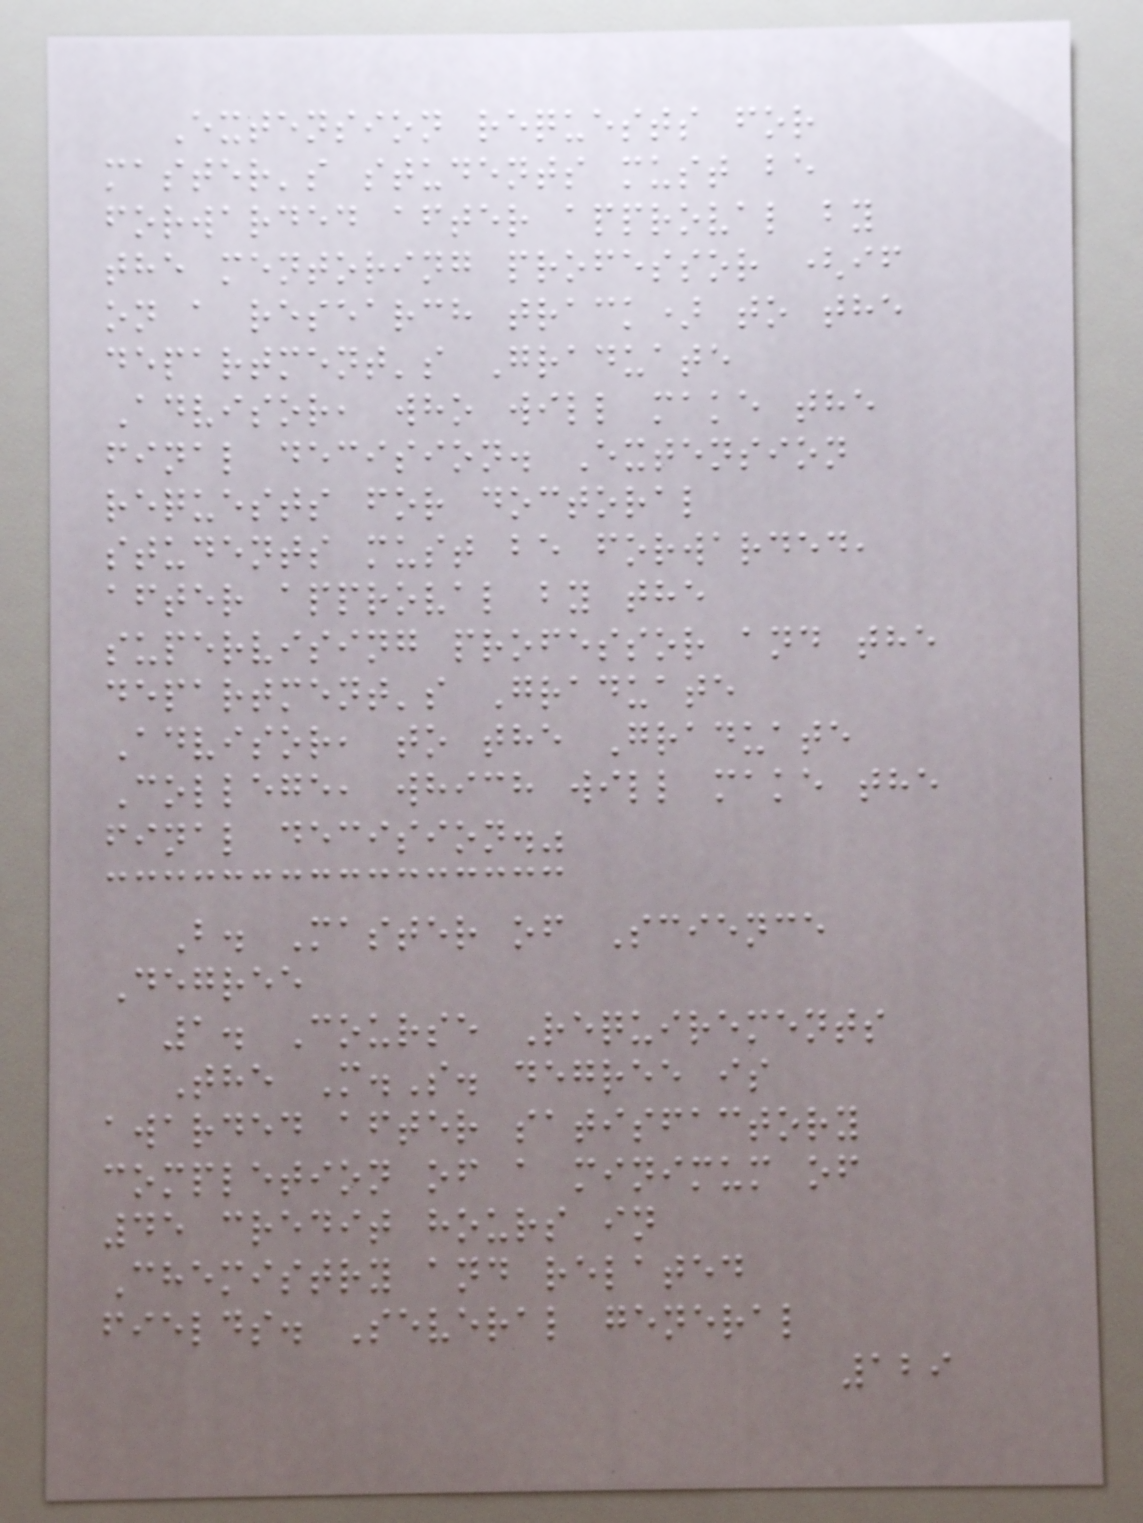Extension requests for
master's students must be
forwarded after approval by
the mentoring professor (if
on a research track) to the
department's Graduate
Advisor, who will make the
final decision. Extension
requests for doctoral
students must be forwarded,
after approval by the
supervising professor and the
department's Graduate
Advisor, to the Graduate
College, which will make the
final decision."
B. Master of Science
Degree
1. Course Requirements
The M.S. degree is
awarded after satisfactory
completion of a minimum of
45 credit hours in
Chemistry and related
fields. Several general
129
